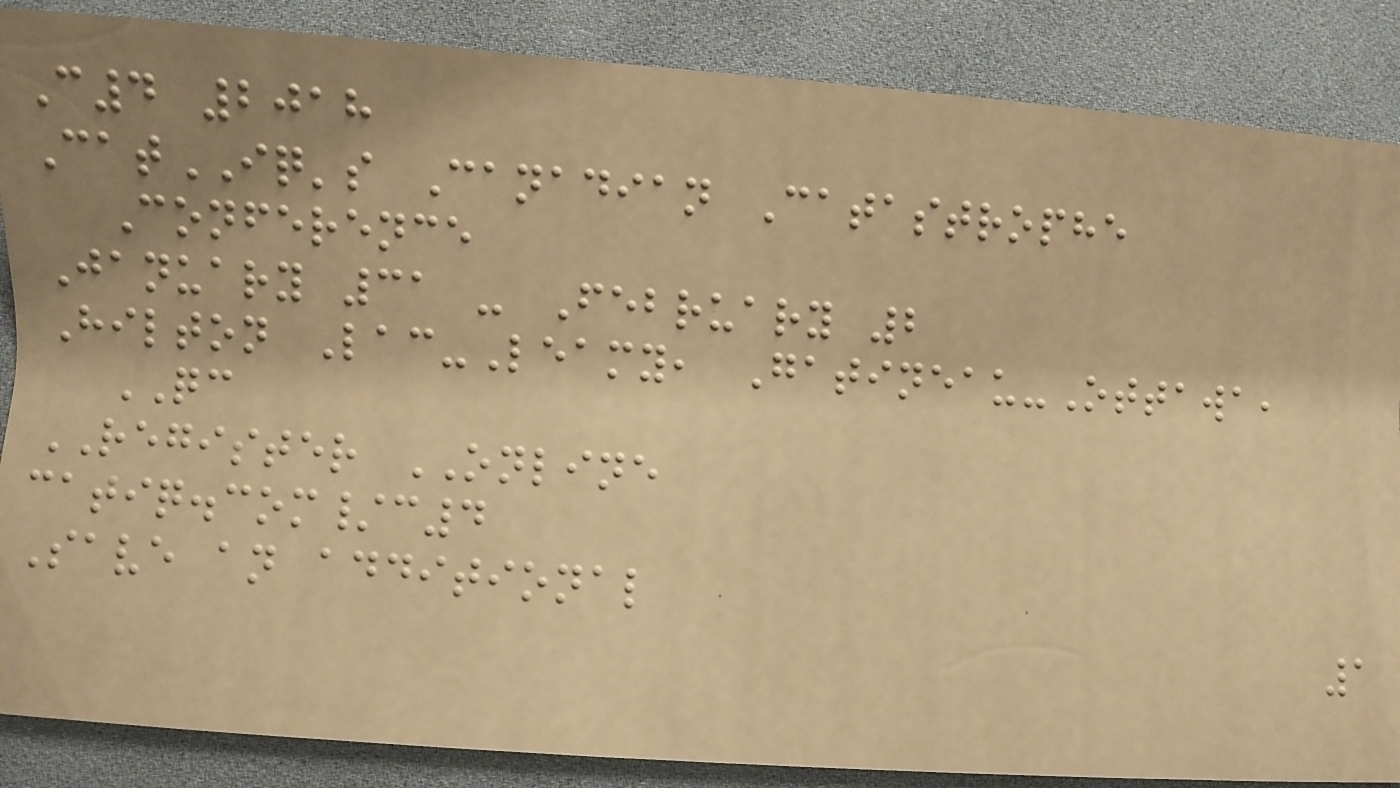C4 2018
CatIQ's Canadian Catastrophe
Conference
January 31 - February 2
Hilton Lac-Leamy, Gatineau-Ottawa,
QC
REGISTER ONLINE
catiq.com/c4
Save an additional
1
